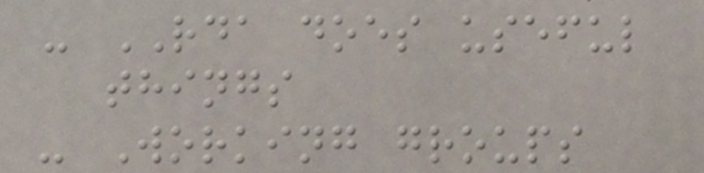- RDA does useful
things
- Working groups
